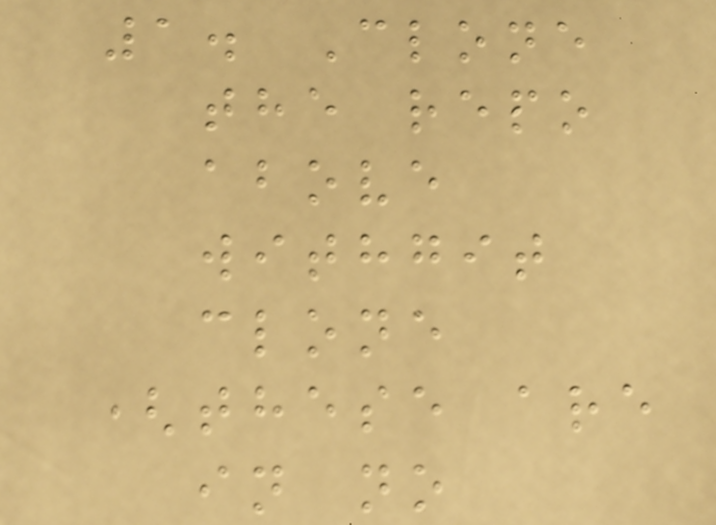1. Clone
the repo
above
withgit
clone
(these are
in no
